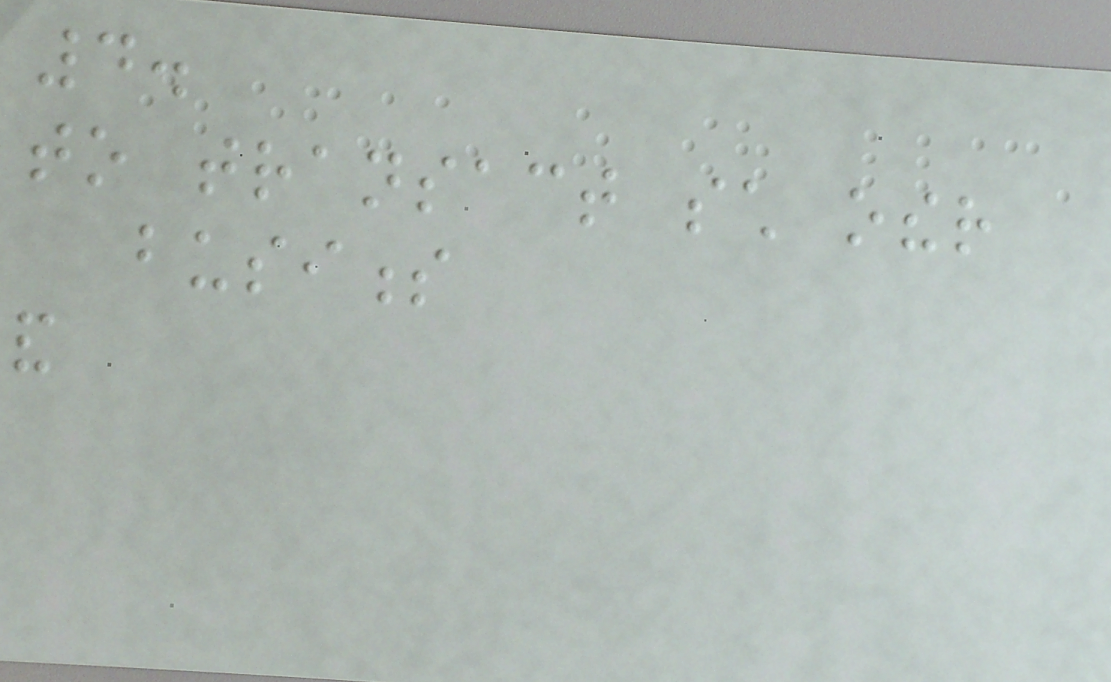4.
to transact such other
business
and
